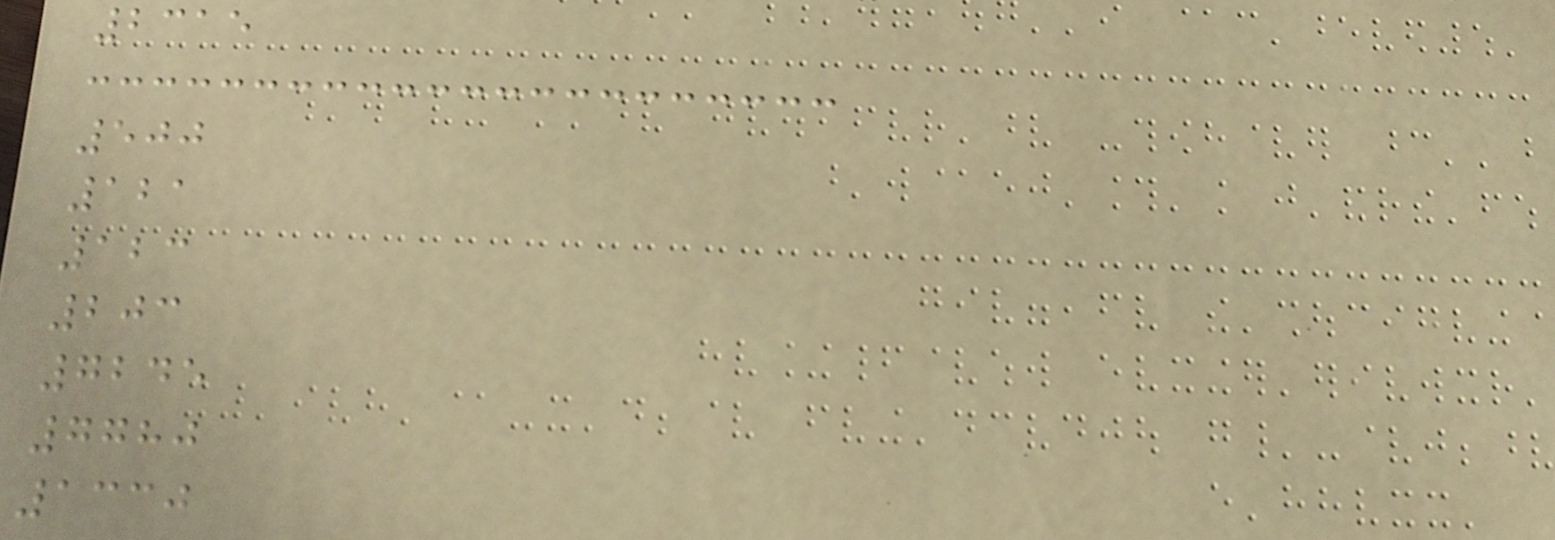2315
500
121
123
203
7245
7780
1330
